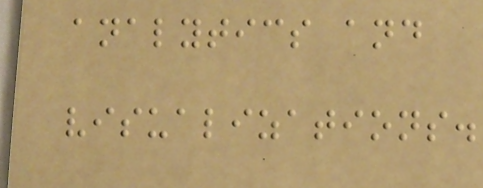analytics and
visualizations.
